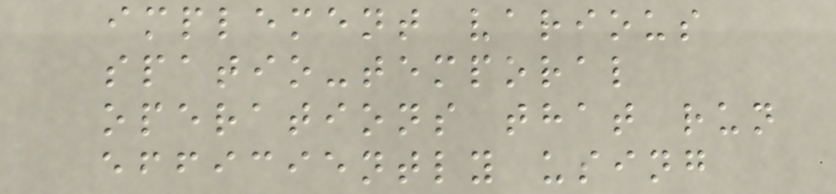implement various
spatio-temporal
operations that run
efficiently using
